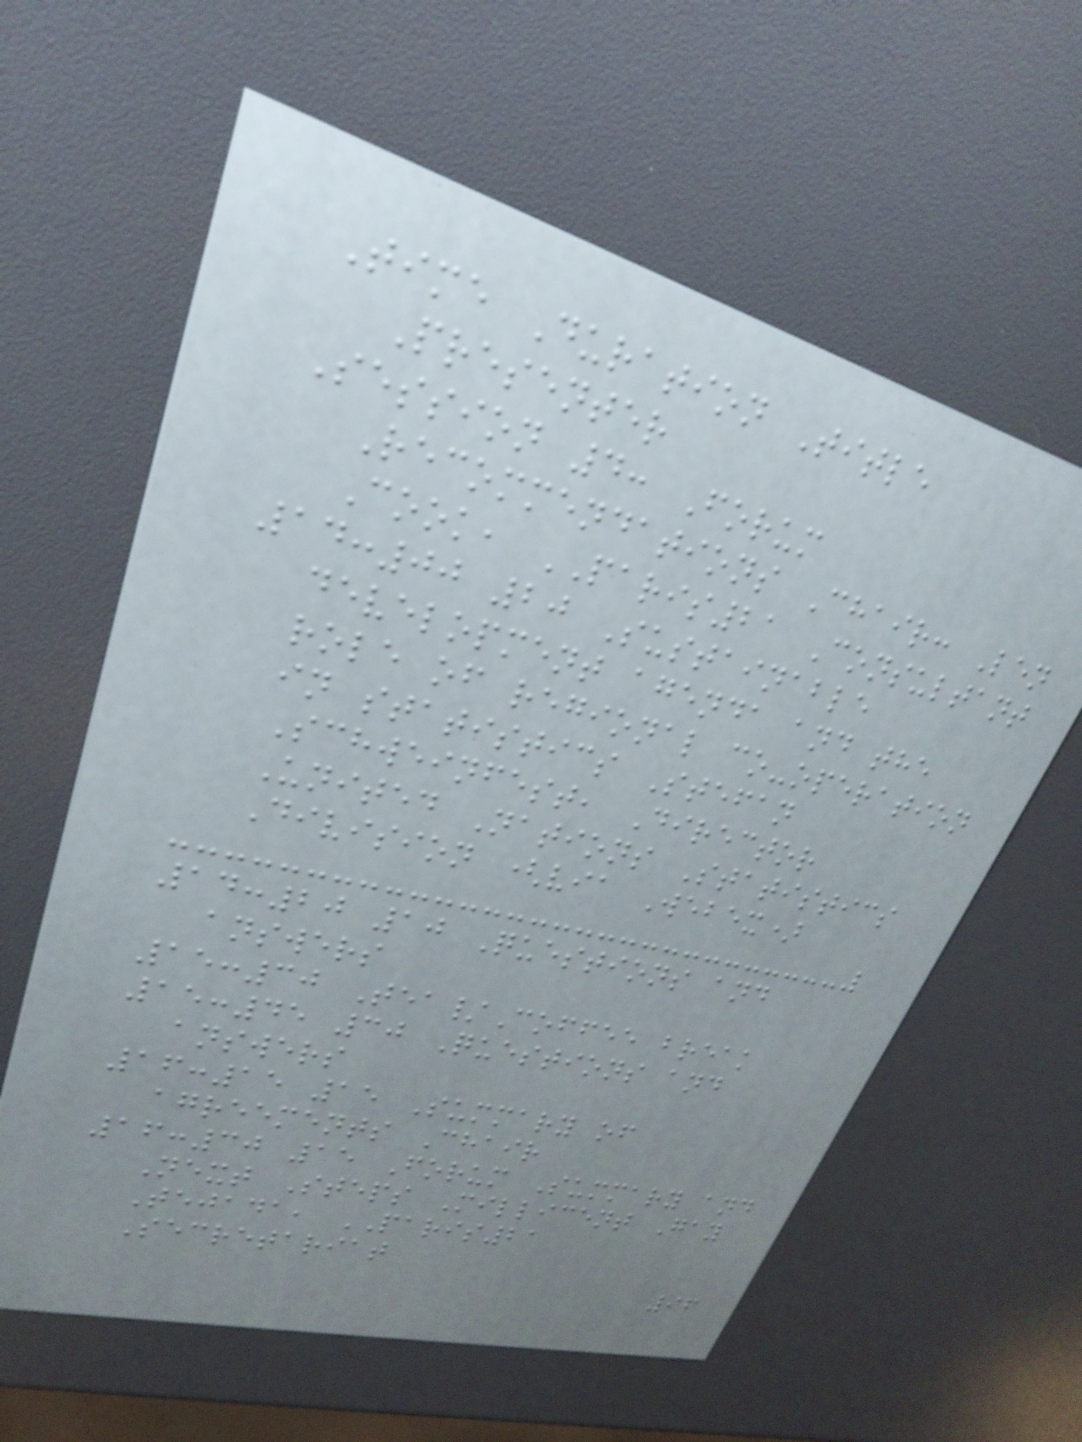Time Duration Title
Presenter
Session 4: Forum
Recommendations Chair: Len
Cook, PARIS21 Consultant
14:00 20 Sustainable
development agenda and the
role of regional co-operation
in statistics Stefan
Schweinfest, Director
United Nations Statistics
Division (via Webex)
14:20 10 Questions and
answers
15:30 Tea/Coffee break
15:45 30 Questions and
answers
16:15 15 Summary of
agreements Chair
16:30 15 Forum Summary and
Next Steps Millicent Gay
Tejada, PARIS21
Secretariat
96
